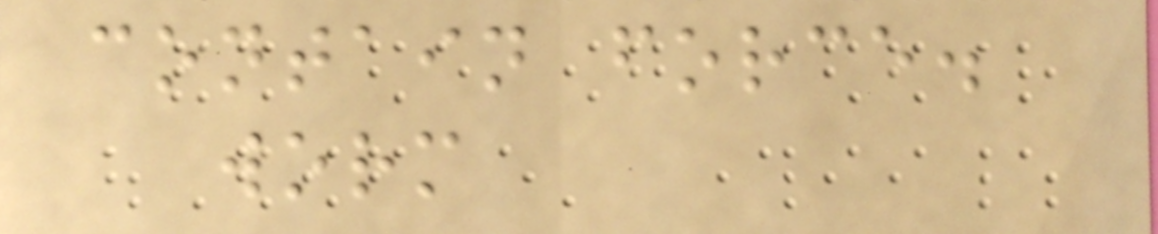contain force.
worm
